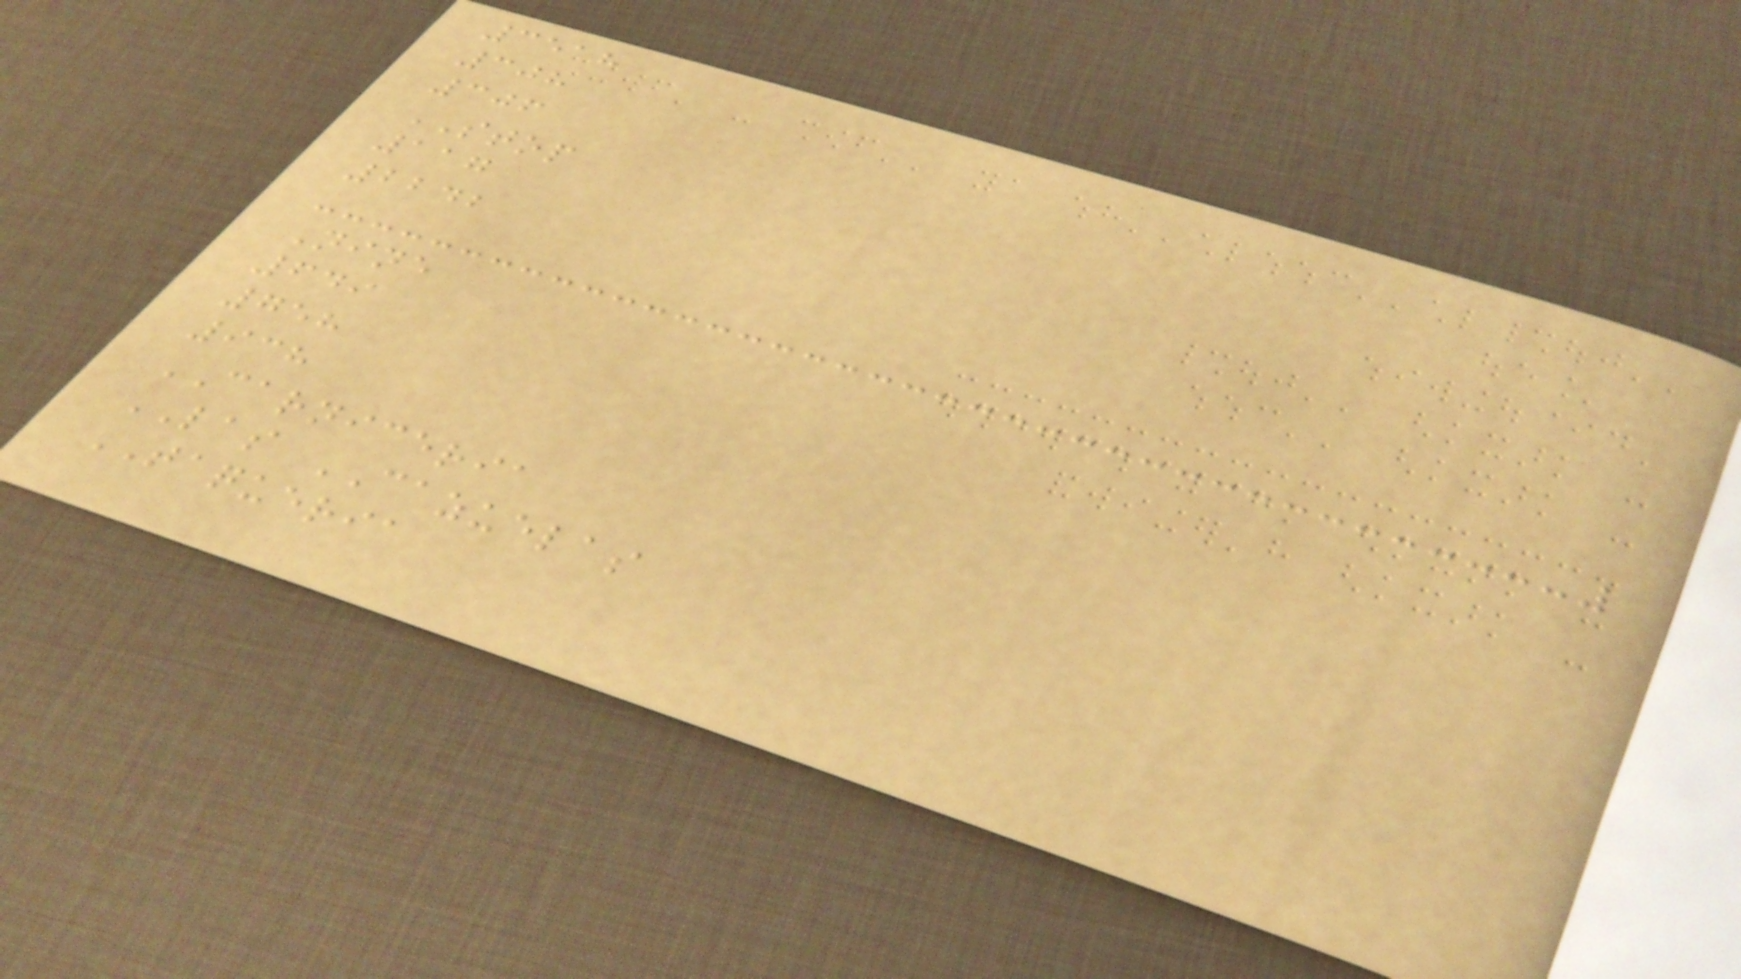3518
308
306
STOP
117
2242
Nine
649
758
938
CARNICERIA
LAS CAZUELAS
TAQUERIA
